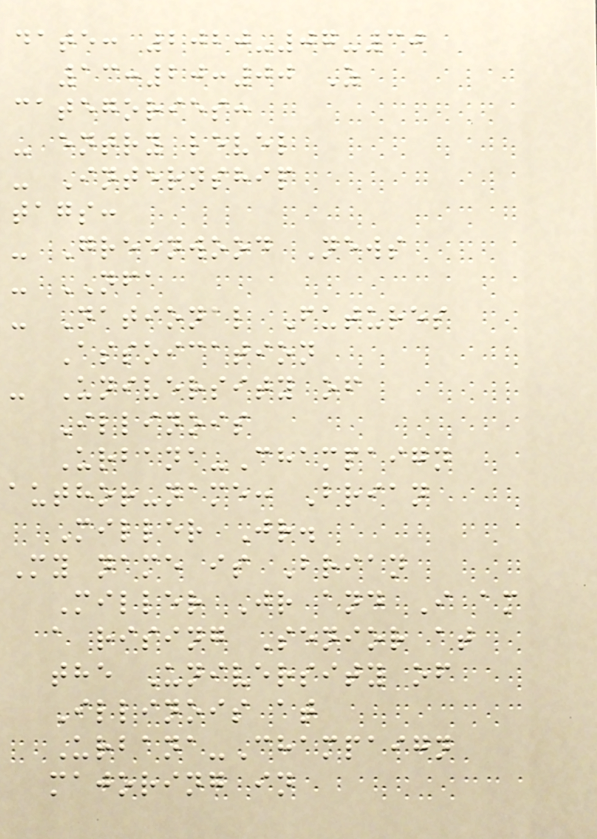date: 2020-07-30
13:20:00 Z
categories:
- entry level
- Internship
tags:
- Greenwood News
- NFA
- National Futures
Assoication
- University of
Illinois
Urbana-Champaign
author-name: Brian
Miller Jr.
My name is Brian
Miller Jr and I am
a rising Senior at
the University of
Illinois at
Urbana-Champaign
majoring in
